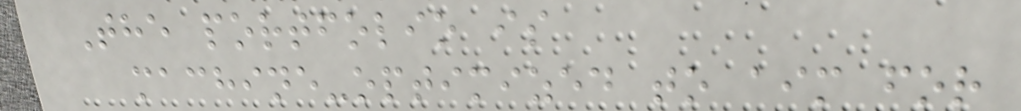The portfolio is
machine-optimized to aim for
